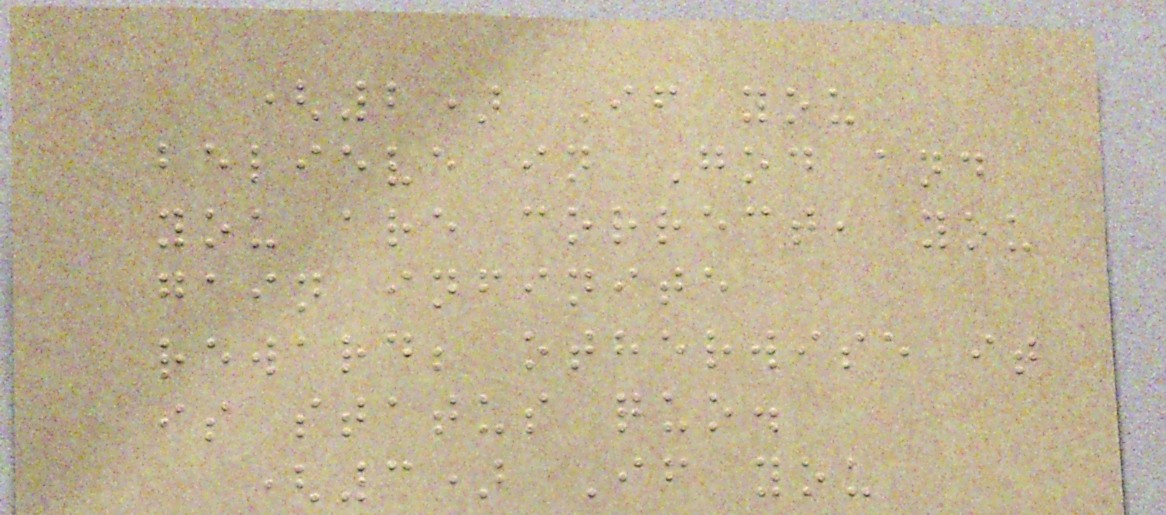(2) If you
believe in God and
you are correct, you
gain infinite
reward; otherwise it
is status quo.
(3) If you
